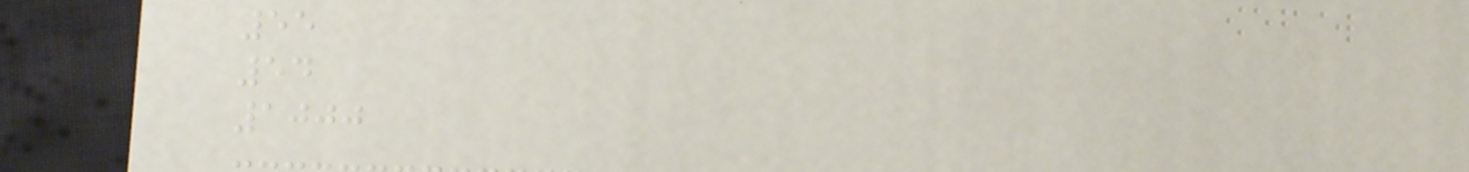55
54
1000
